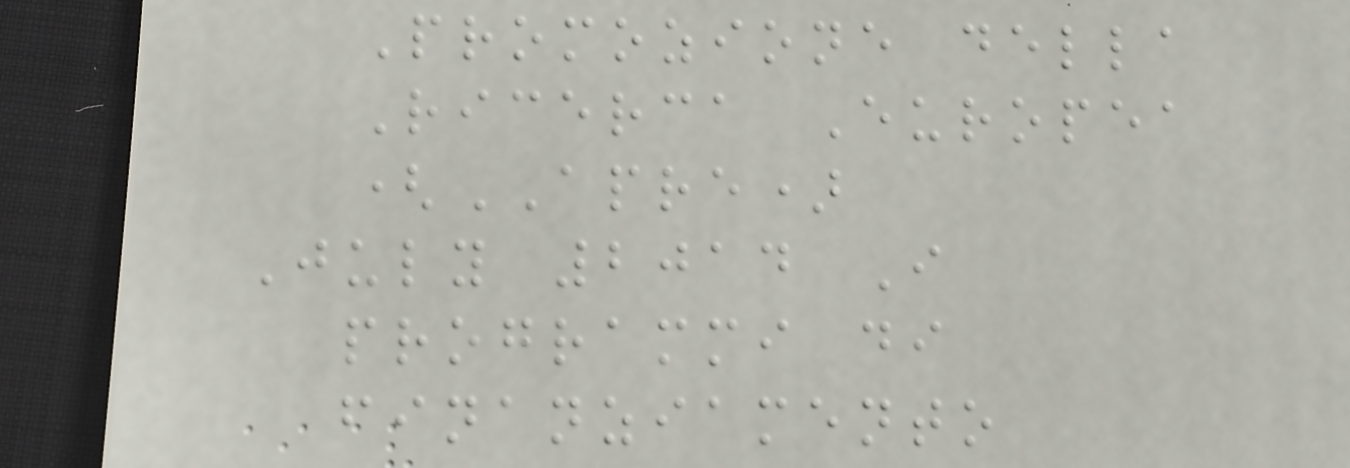Promozione della
Ricerca Europea
(APRE)
July 2014 I
programmi di
finanziamento
